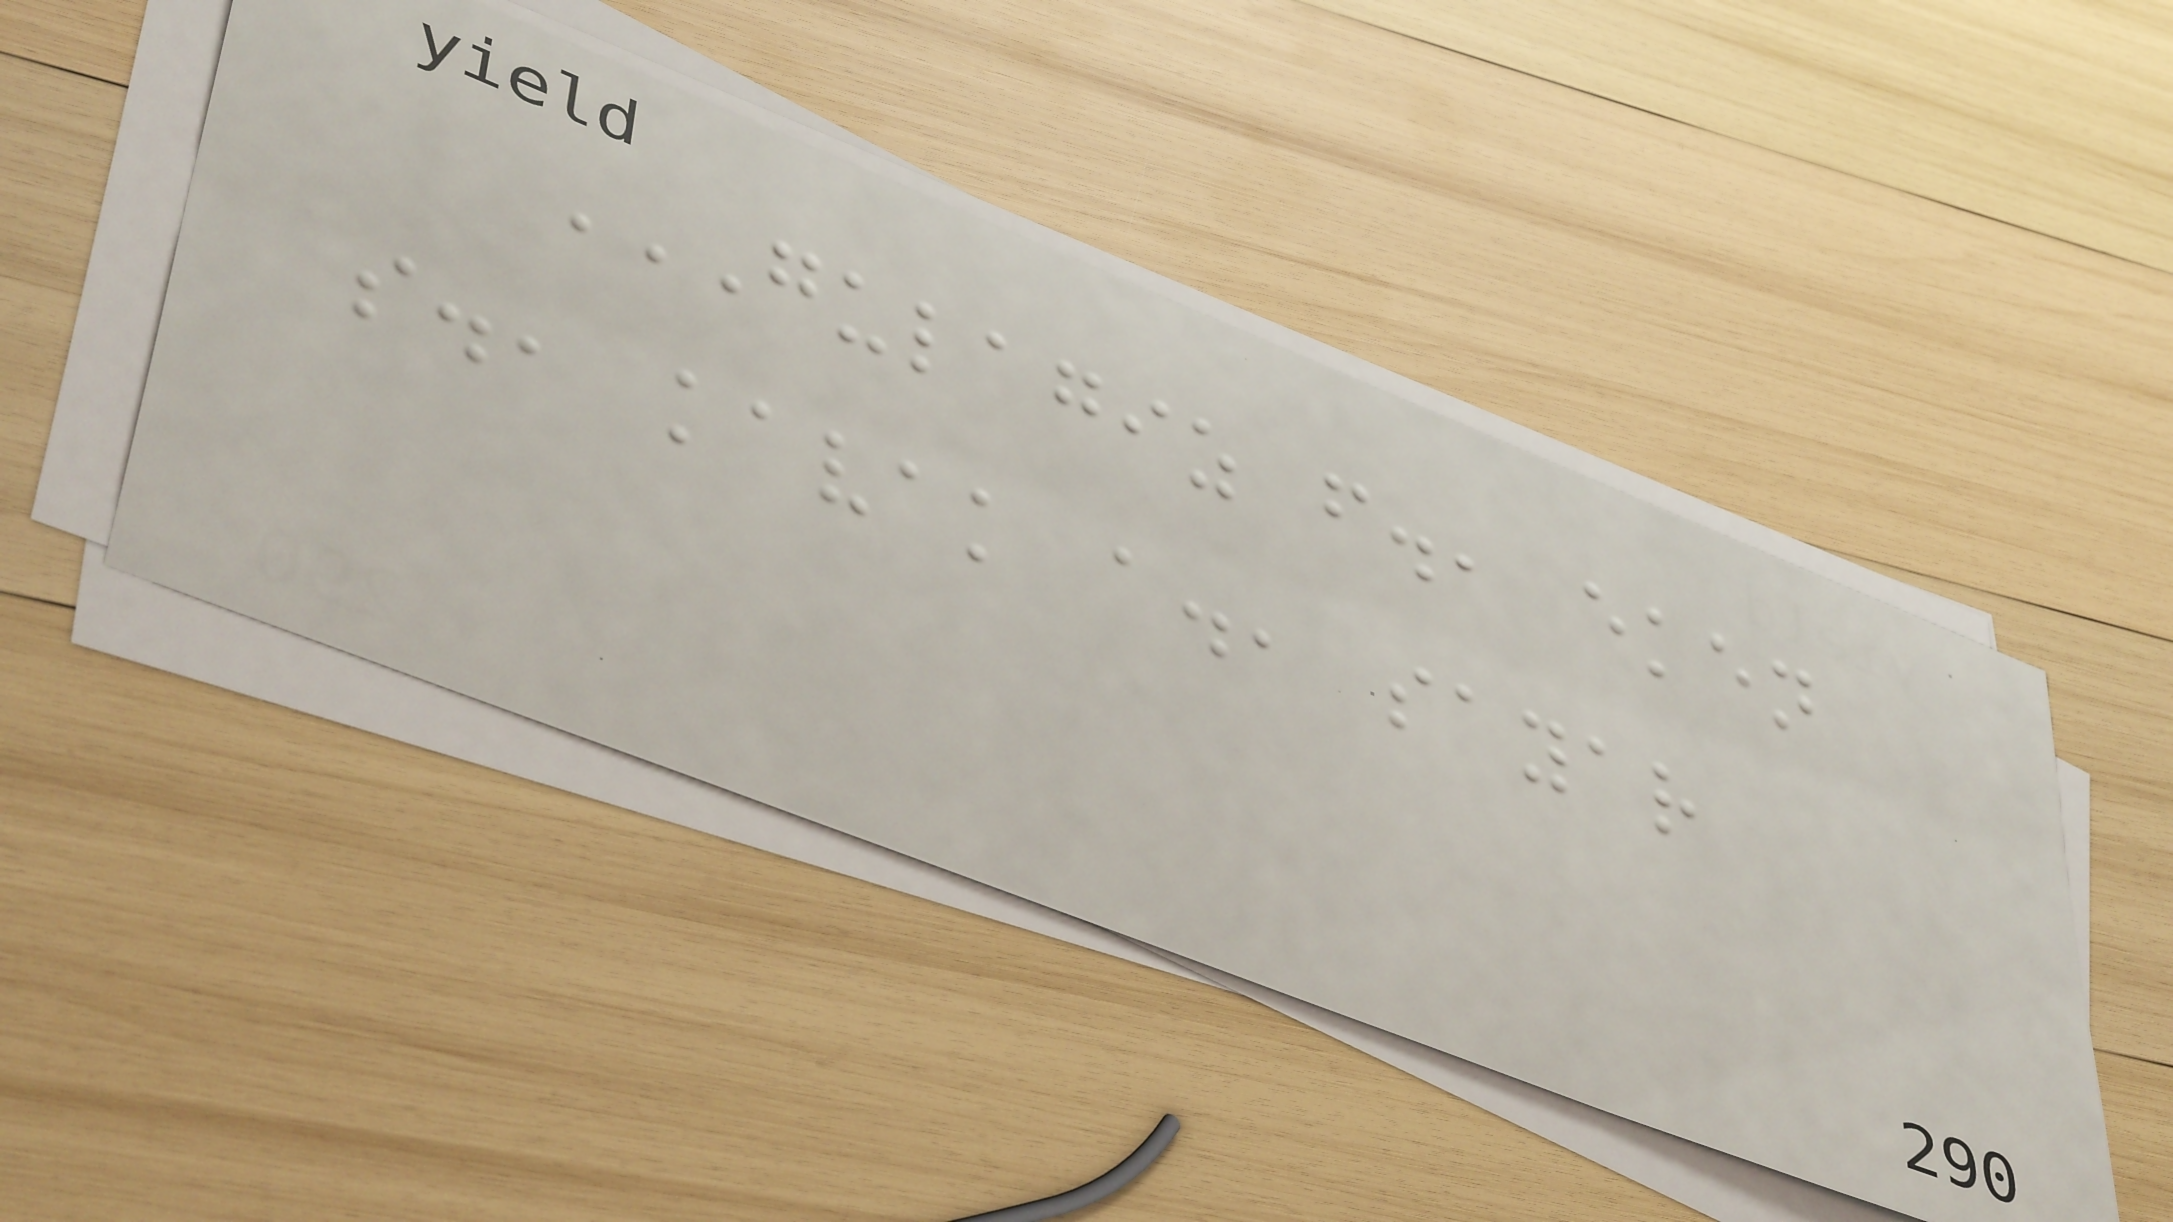GULAGIZ F., EKEN
S., KAVAK A., SAYAR
